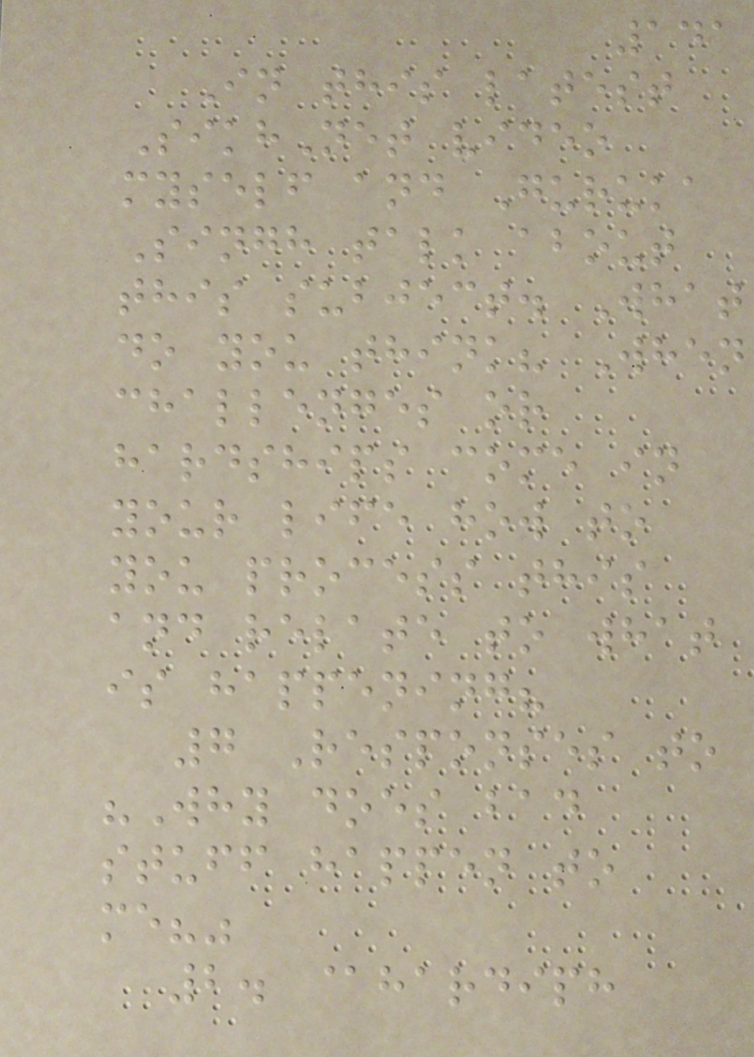141
In this latest
SikhNet video
myself and Guruka
Singh talk about
this subject. What
do you think? When
challenges or
hardships come in
your life how to
you process this
and relate to what
is happening?
7 Responses to
"Why does bad
stuff happen to
me?"
2. @hardiph
